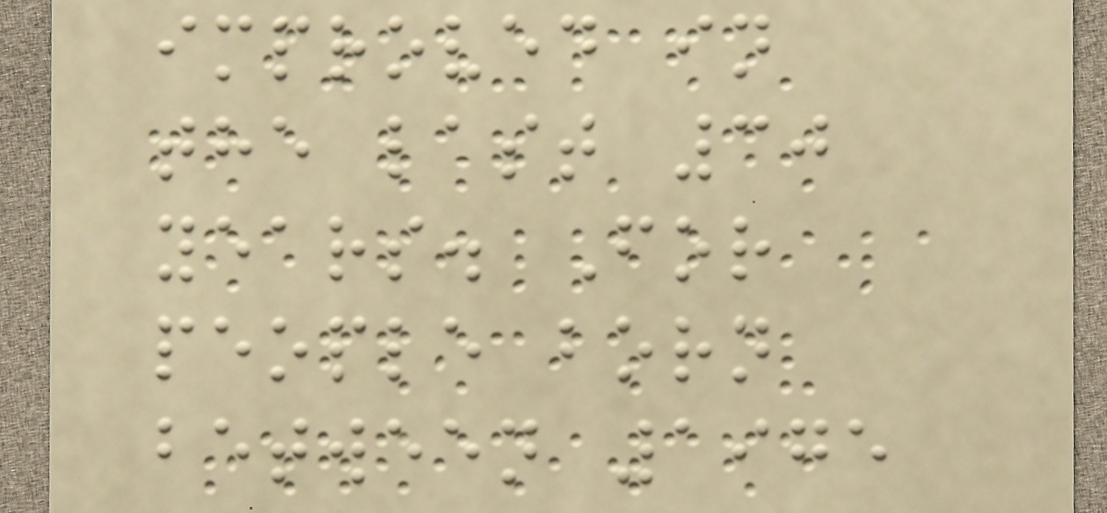improved in
the last 30
years. For
people born
between 1975
